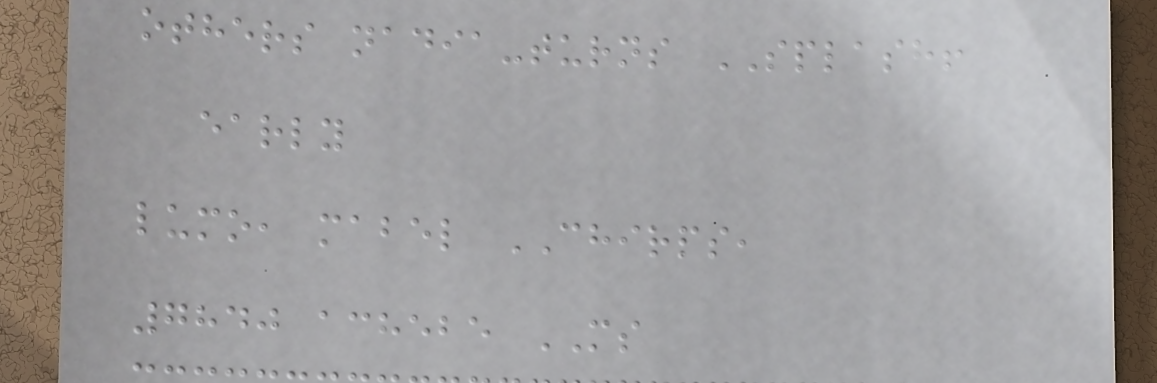others nadia-turns SPLASH!
early
lumo, mabel CHIRPS,
7840 achebe MS
